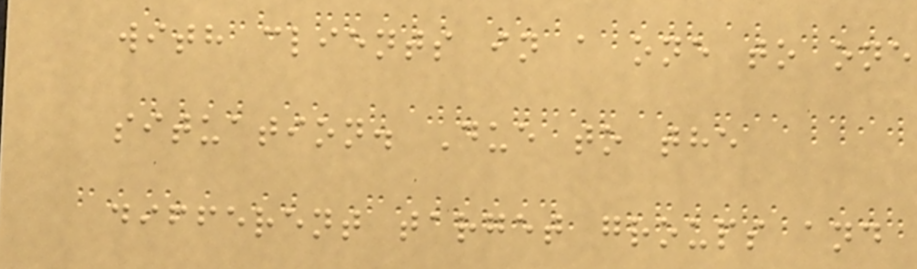with clients in a one to one
situation. Due to the
different target groups and
